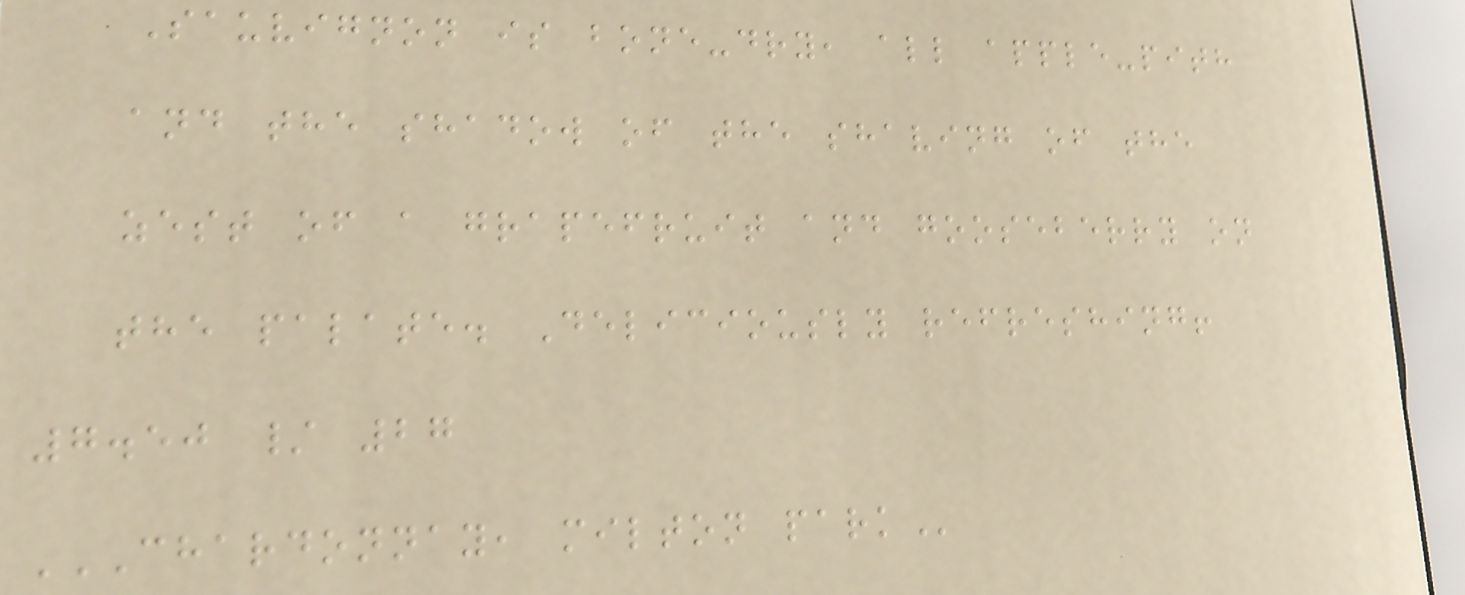Sauvignon is bone-dry, all apple-pith
and the shadow of the shaving of the
zest of a grapefruit and gooseberry on
the palate. Deliciously refreshing!
7.50 / 27
CHARDONNAY, MILTON PARK
